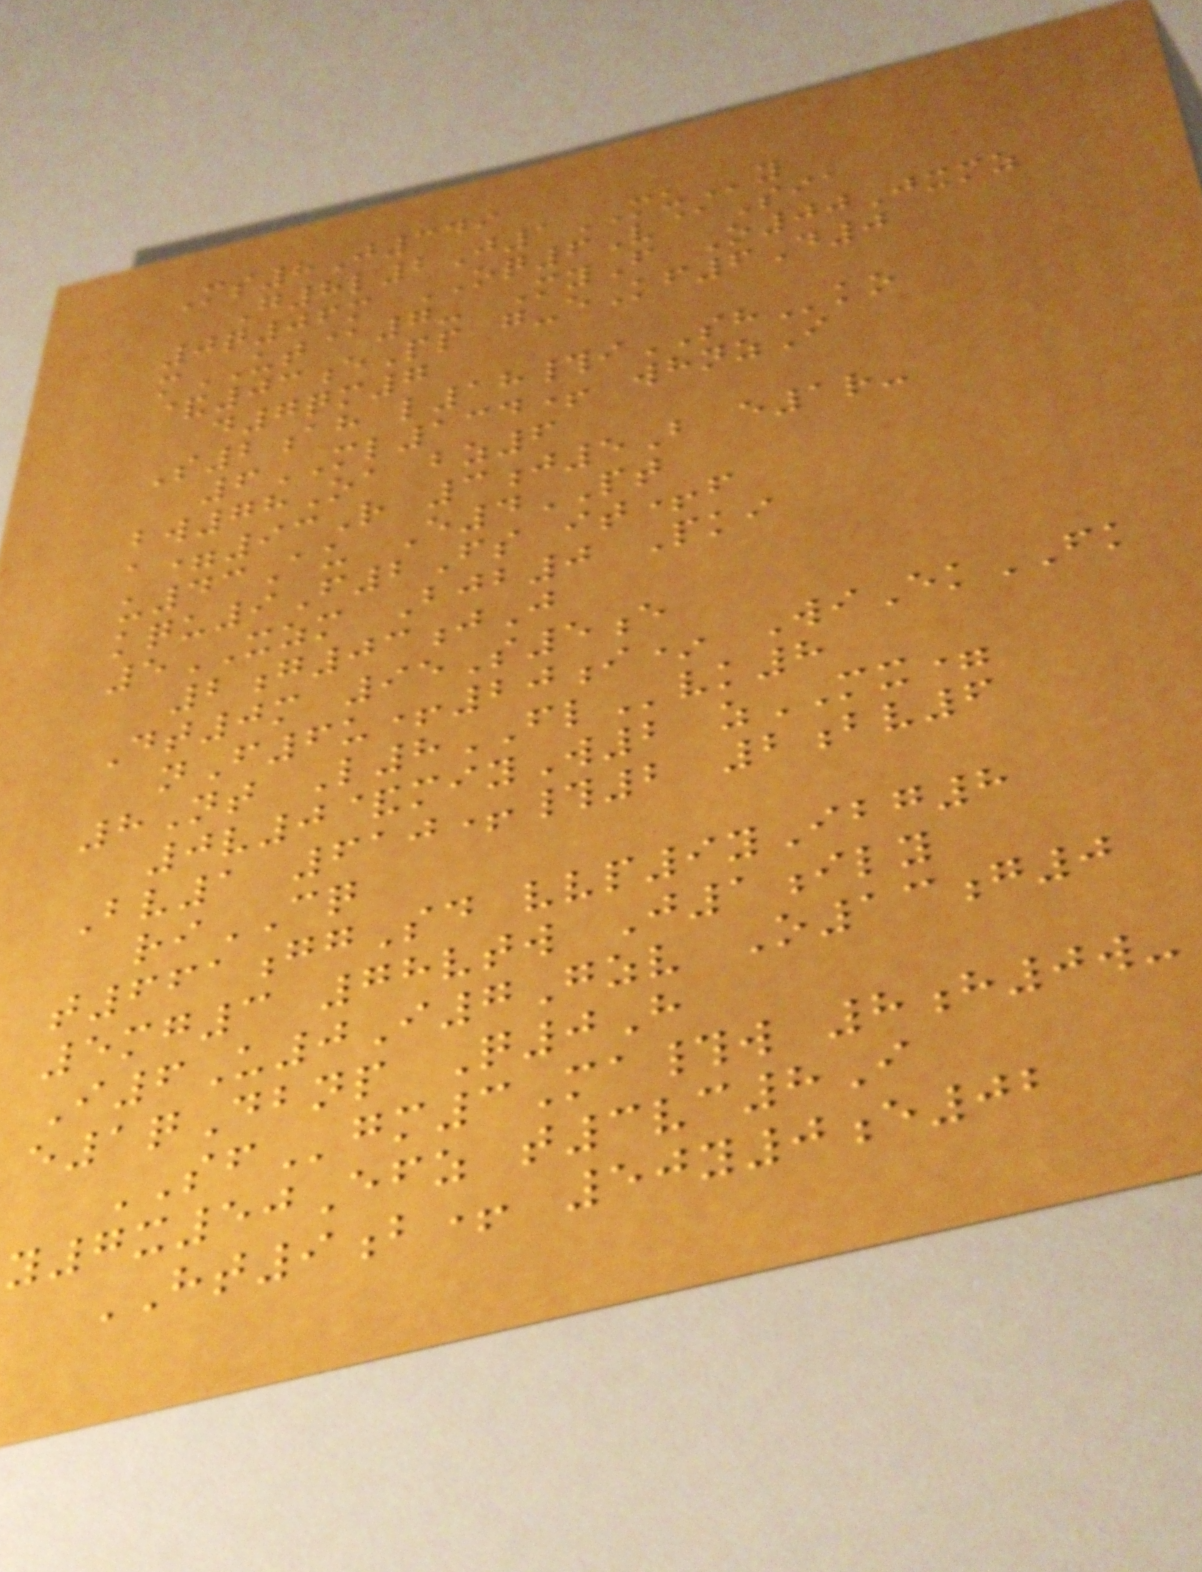Ms8J349
G8l2J1MUy
0q06m OQ6V@Sia
mUT@7- MyF O00Jxmz
&03ePp g-eKf6D0
d7qm7
S2ah l18#iSHko
6ML134+ whnzI
bw78Oa bz6
a=93R 3j5B e1r-
u43Au E4PT
kqu9F2Fs it+f
5XZM Bjb0 Pki
2g03jJ
Dt0m 95S5e
nF6u+20i* WiEkFK
8Nt L8FLvk8
0v0&miyW2 zMX=
Bv1 610+#2 2bv6
riCQ
t661ggSd vvp9yIbg8
5mg3 78vtw J1ily
I6U0I7Gzv O13g0
e1qDbnp Q0H
SFgm3Ma#w 8h0w-
y7x50Efz t3vc8I
HT9b+ 50y0e02
